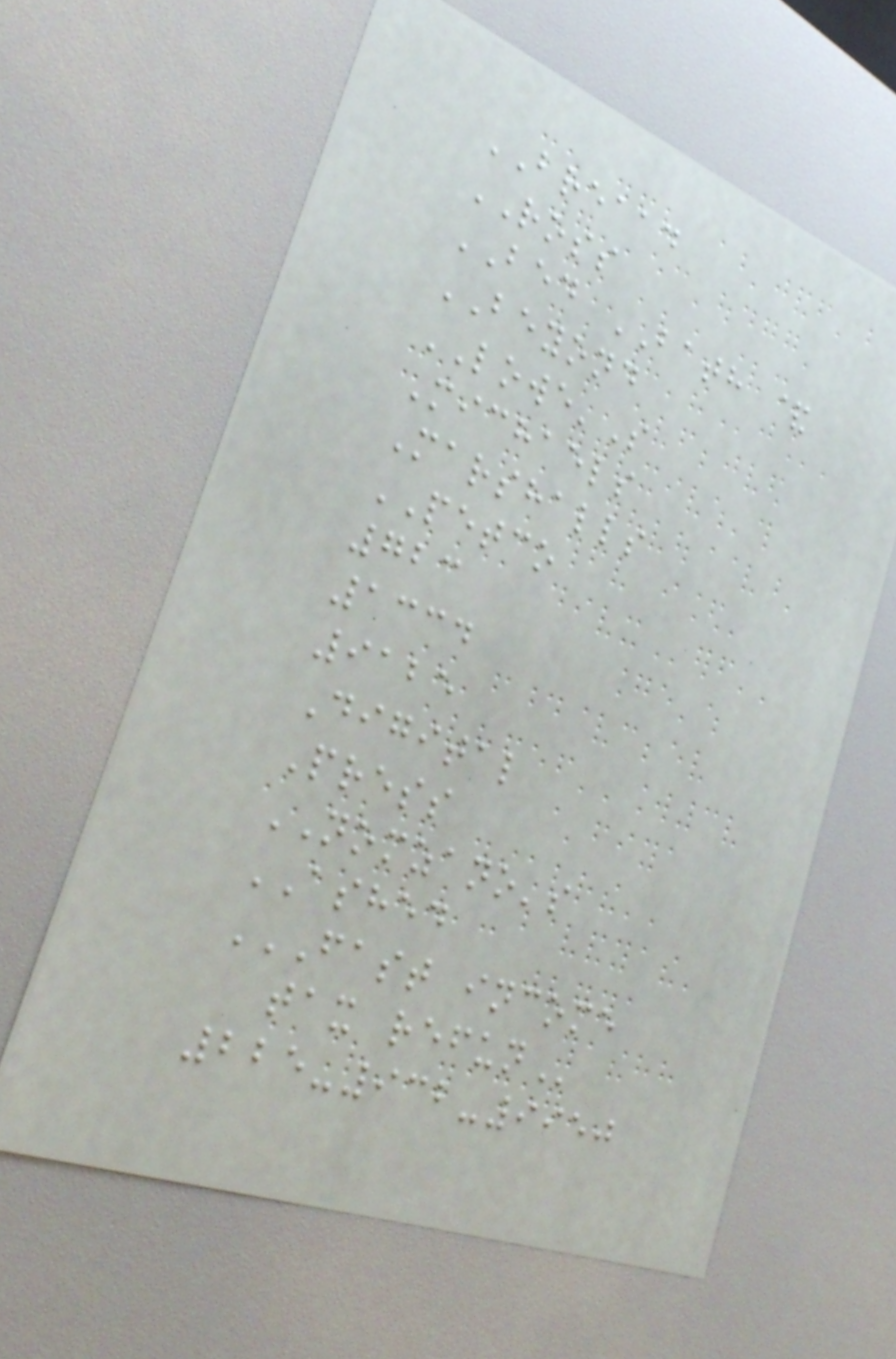BREAAD
ROSS
BED BATH &
BEYOND
LOWE'S
Michaels
Marshalls
PETCO
723
1334
9125
Digital
Press
NOMZANO's
ASHED
FAST INCOME
TAX REFUN
225-932-9950
